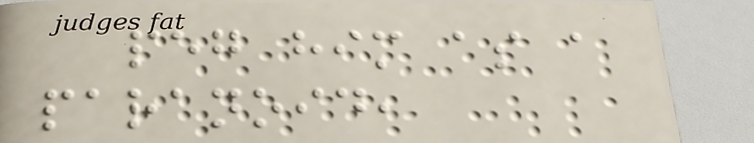peg him as a
paranoid,
